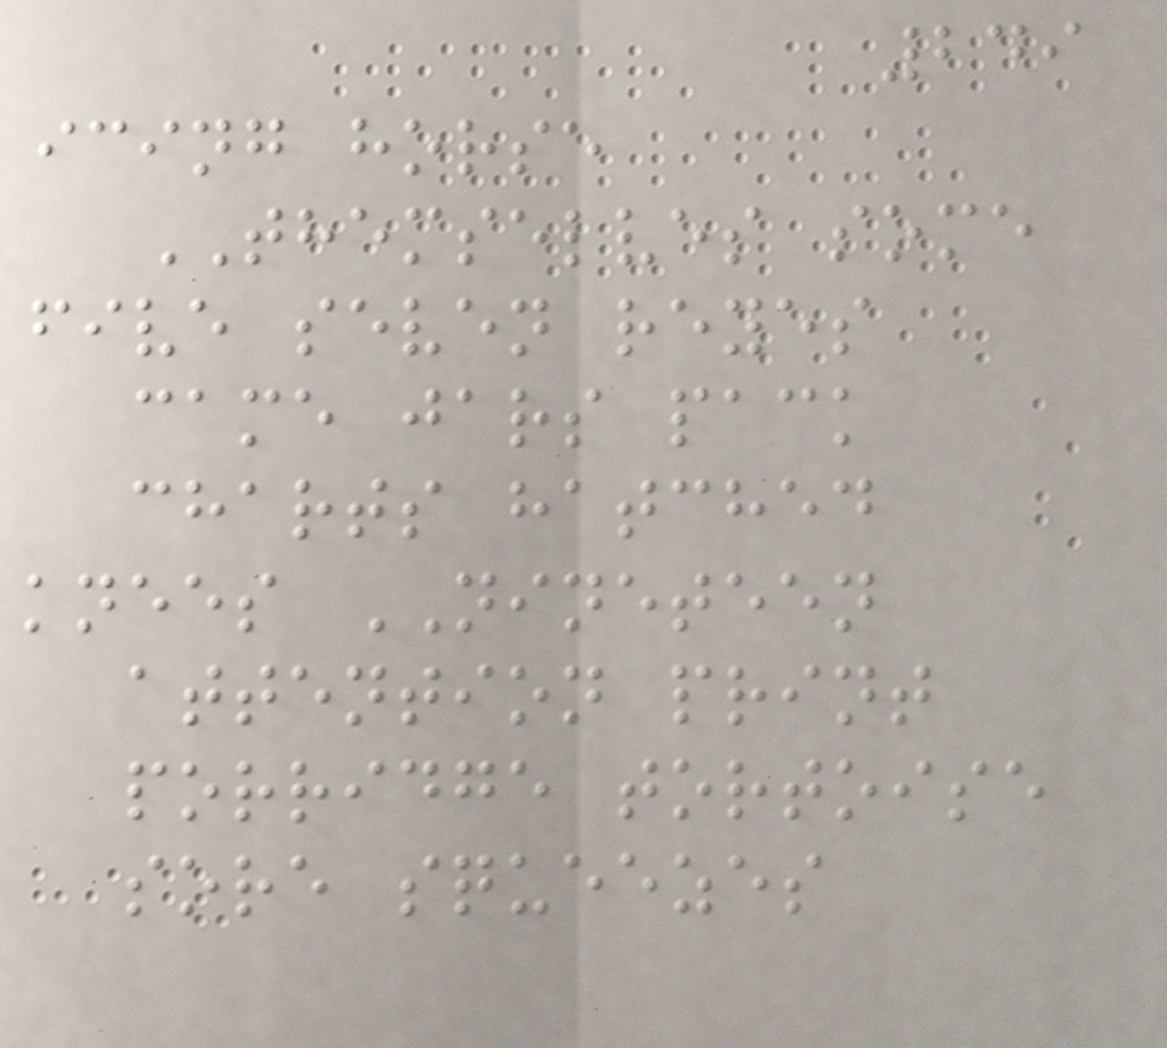249
icing horse
THEMSELVES some
five seven reyes
came jars pack
charts hatched
knees NINETEEN
attention print
porridge tortoise
sore squeezes
